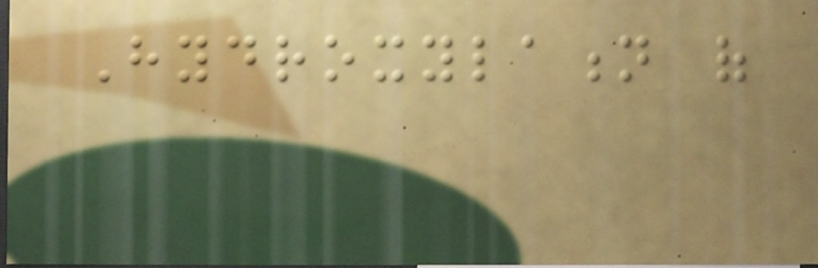Hydroxylation of
